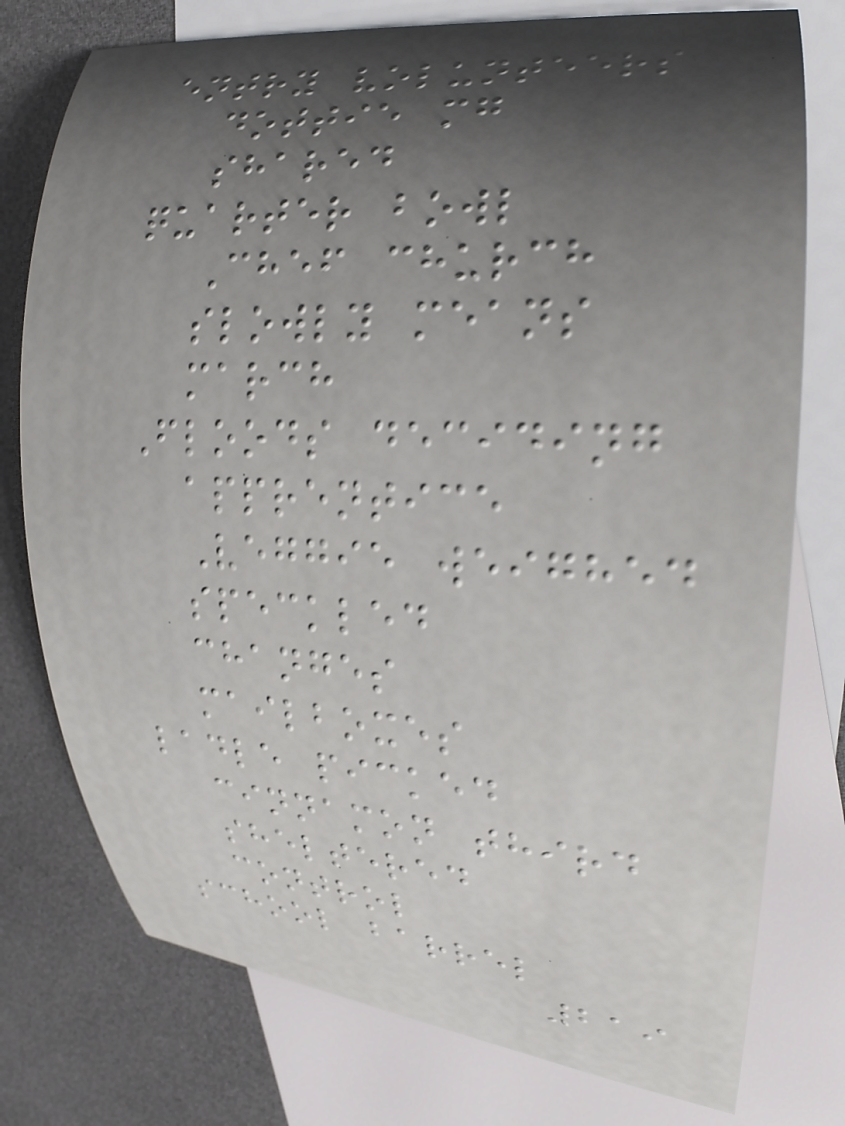entry volunteers
dottie mg
shared
quarter bowl
Chef church
slowly means
march
Floods deciding
apprentice
Veggie weighed
speckled
changes
mailboxes
ladle picked
cinnamon third
sheltered
control
school barrel
219
